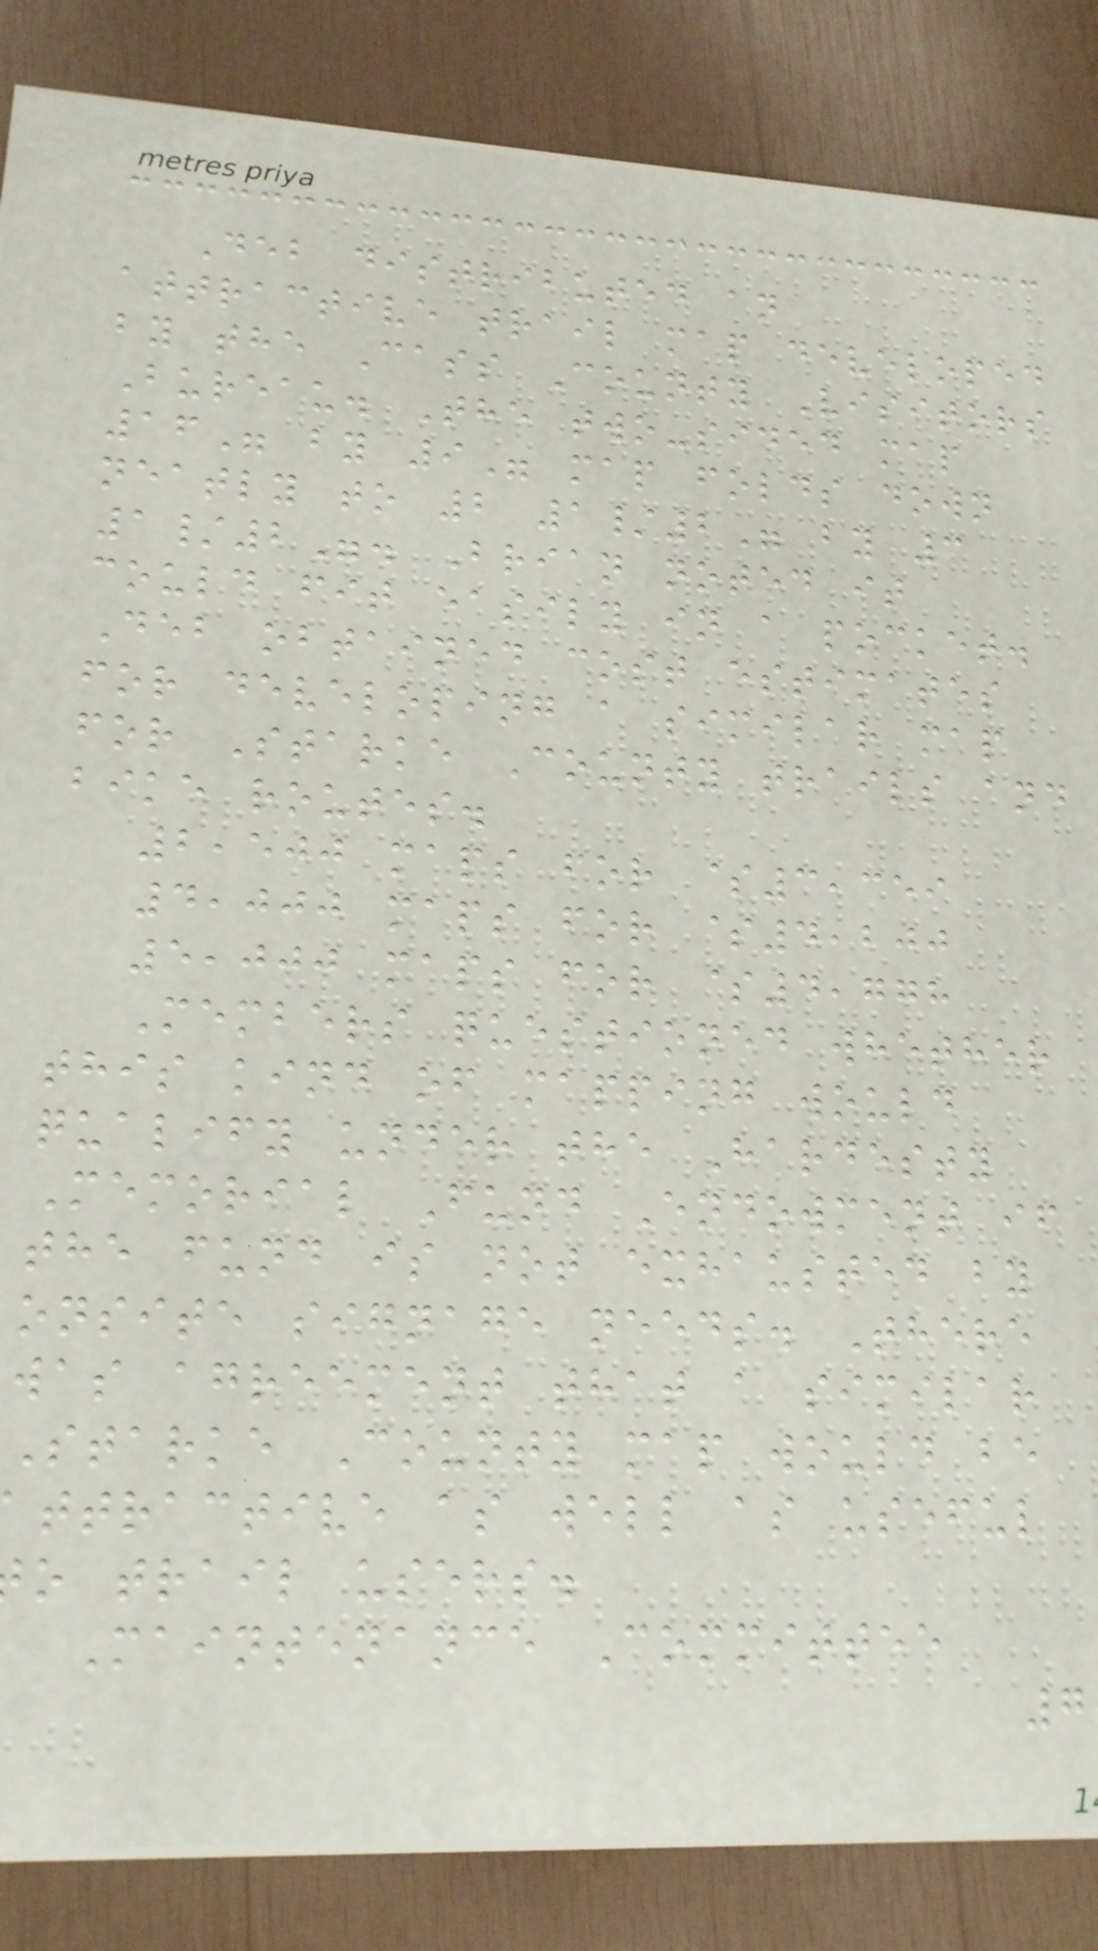Deb distributed an
attractive trail map developed
by the Cass County Visitors
Bureau. The two-sided map
16" by 9" map folds down
neatly to 2 1/2" by 3
1/2". Brian noted it
could fit easily in a pocket.
Deb obtained cost estimates
for developing a similar map
for Starke County trails and
bike routes.
2,500 maps for $3,359
4,000 maps for $4,200
5,000 maps for $4,778
Members questioned whether
this kind of mapping would
qualify under the Hardesty
Memorial Fund Endowment if
the fund is not exhausted by
onsite signage needs. There
was agreement that a similar
Starke County map would be
ttractive as well as useful
o trail users.
Maintenance Committee
